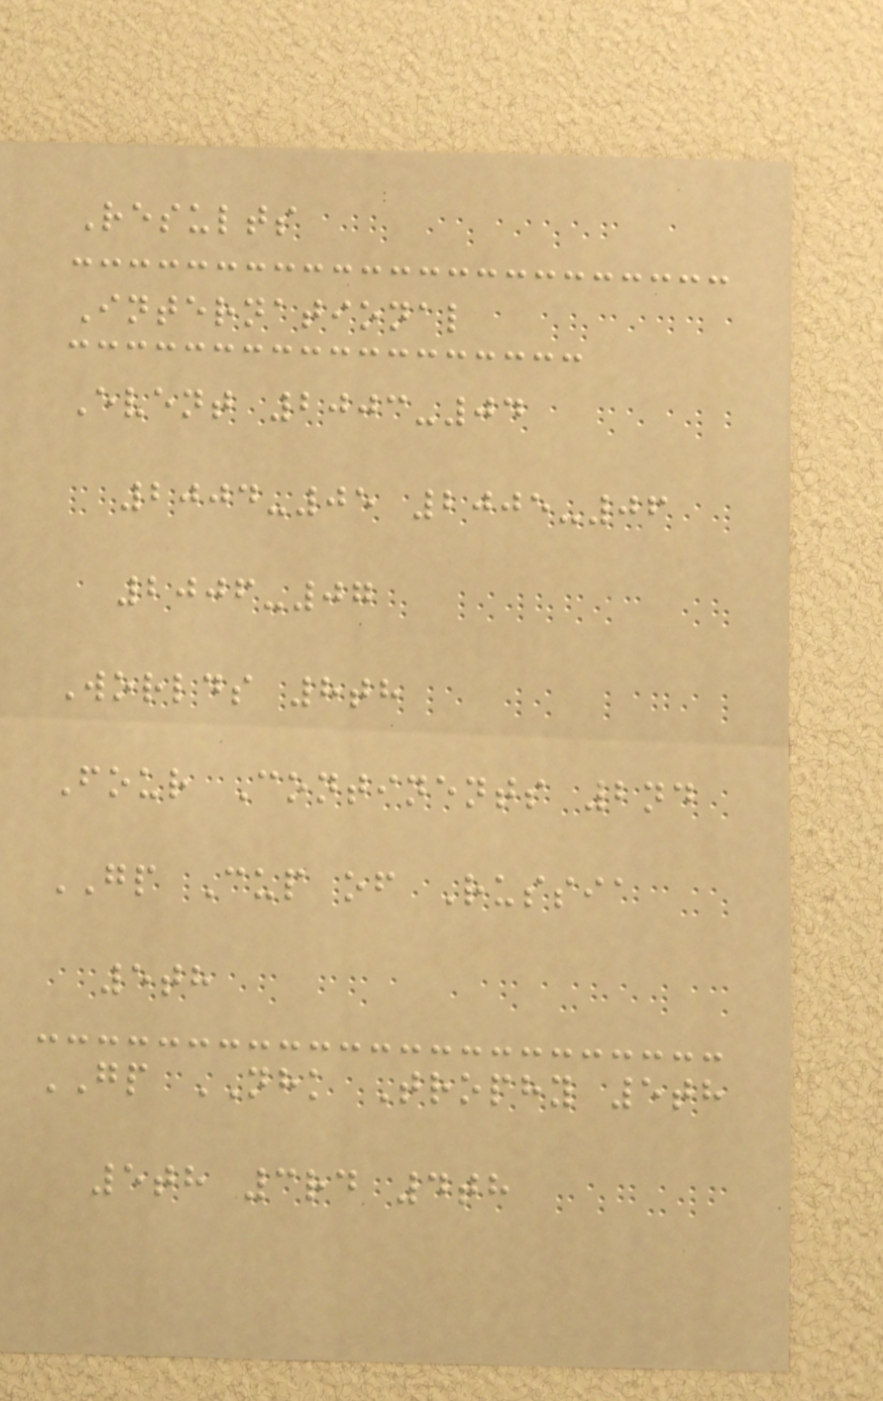Results
International
Event 2003-04
2004-05 2005-06
2006-07
Worlds 8th
Four Continents 2nd
GP Cup of Russia
5th
GP NHK Trophy 5th
5th 3rd 4th
